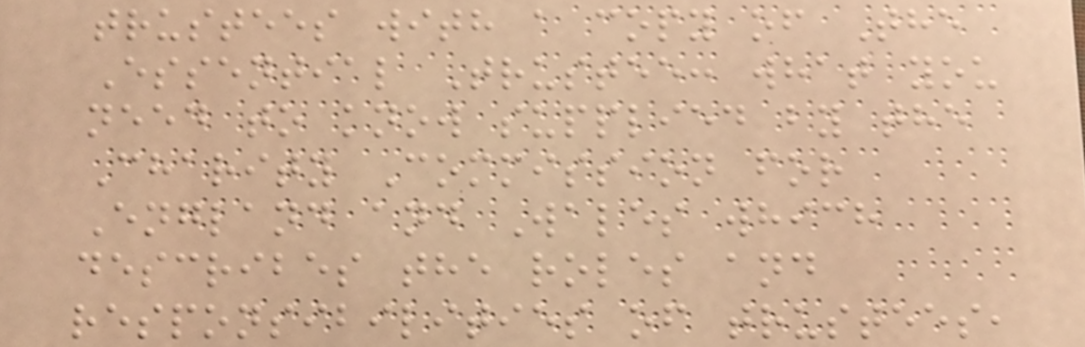trustees with a copy of The
Essential Trustee: what you
need to know supplied by the
Charity Commission for
England and Wales which
describes the roles and
responsibilities of trustees,
